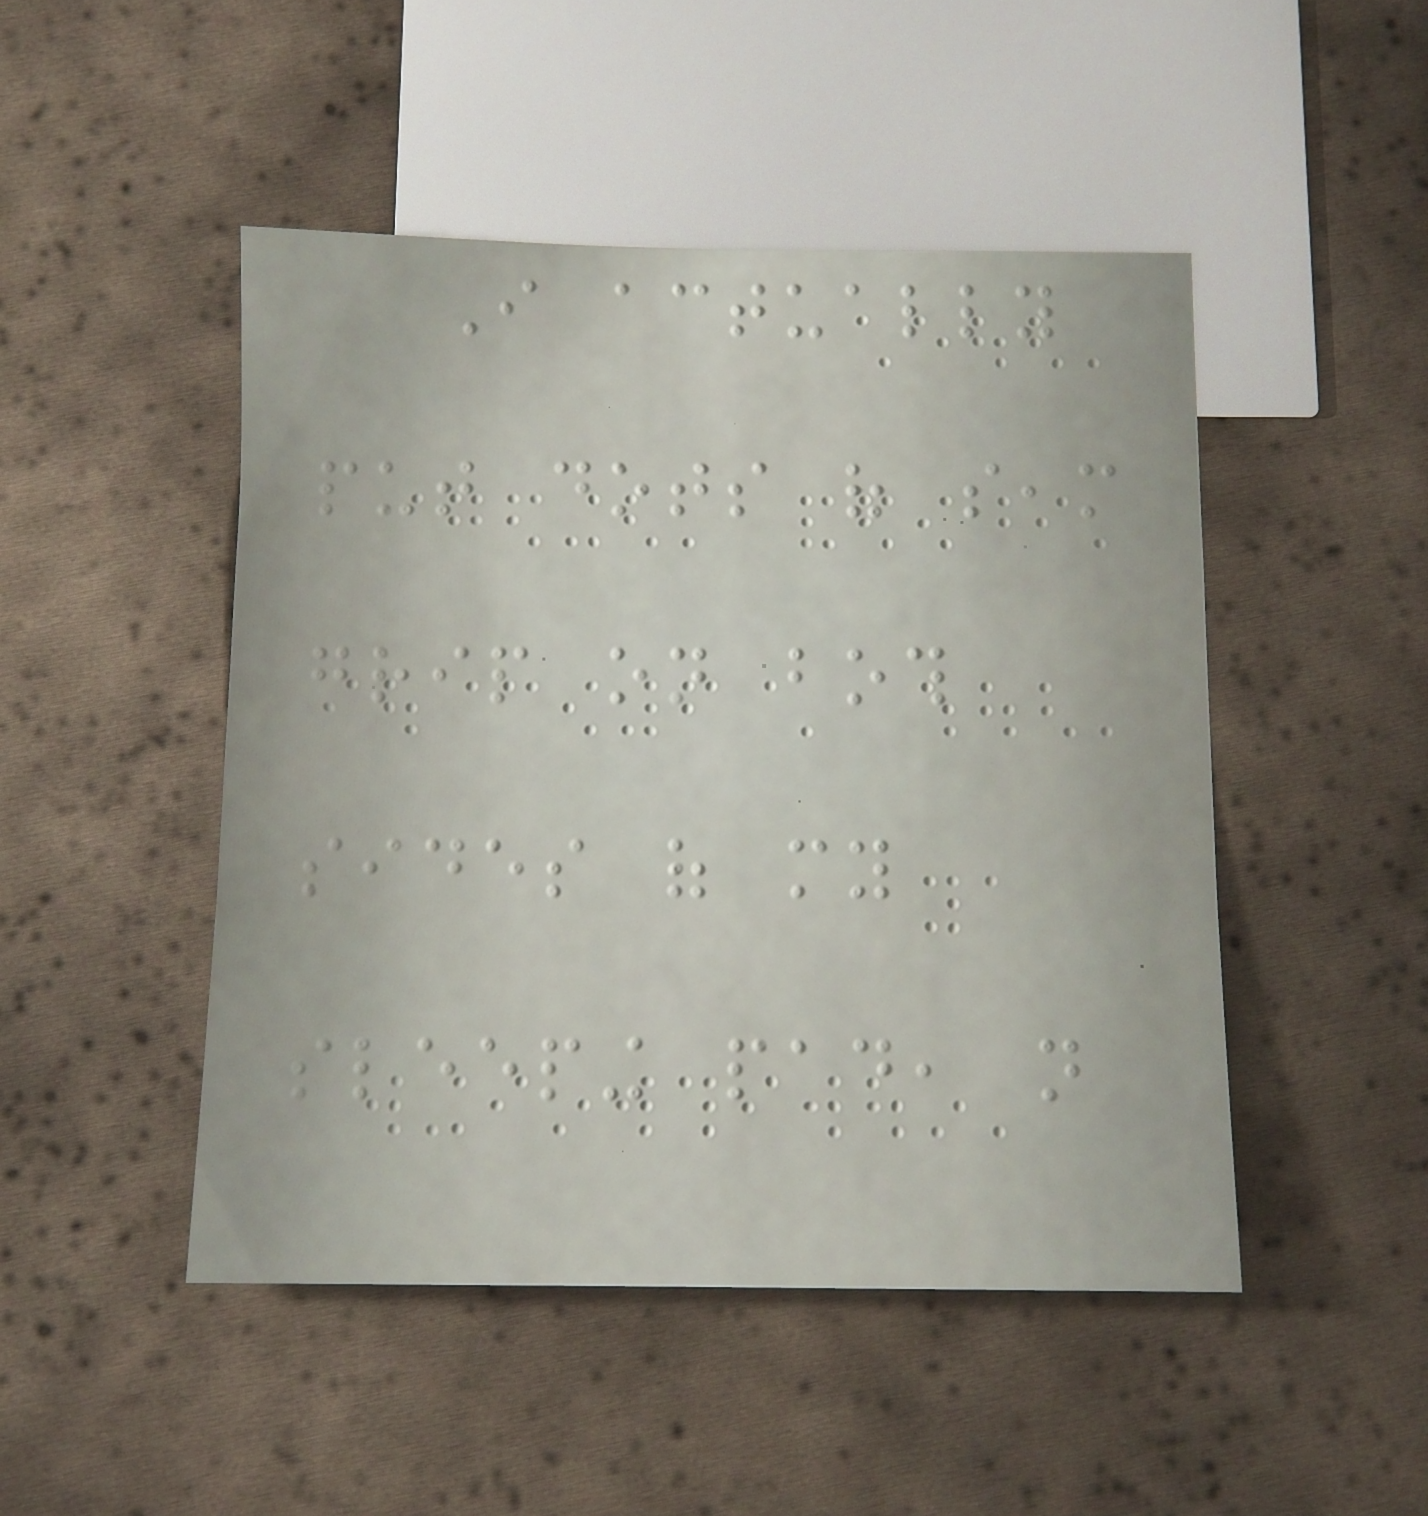I actually
put dots of seam
grip on both
sides of my
sleeping pad, not
